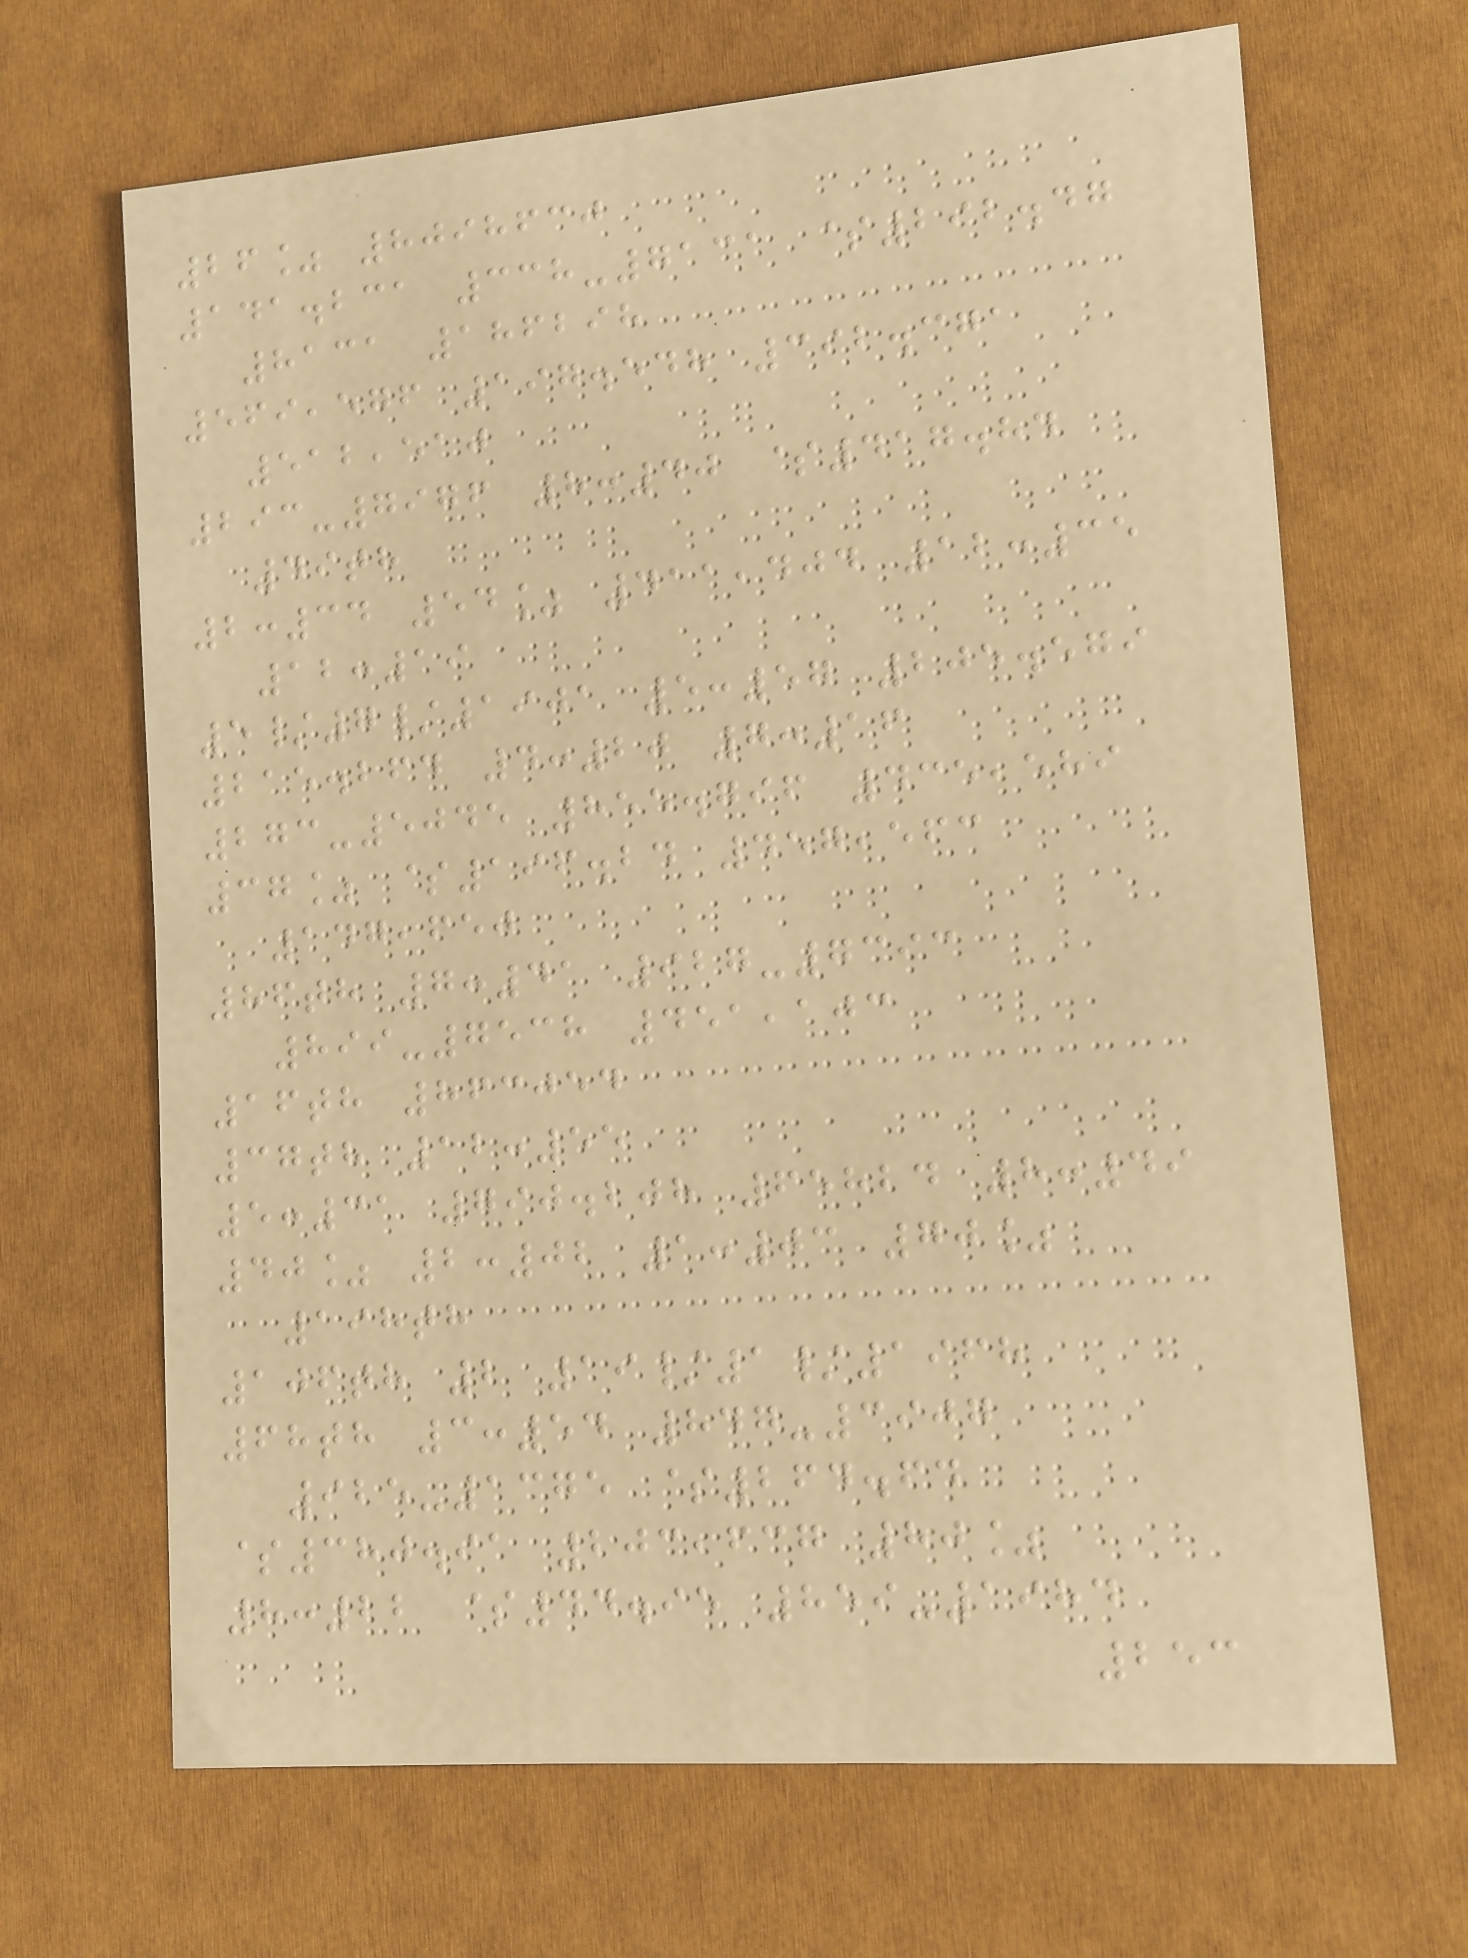26% 8098630
141.231 338-7131 $292.47
8131 186298
569,576 197.548 392.371
512,510
293-7976 8:40 $417.84
49th
2:34 54% 411,404 12:35
12:19
5/7/1901 5:57 205.579
215.264 4:20 7:16
273-5045 855.796 435,589
37% $196.24 457,563
147,650
86th 7:41 927-7393
899-7538 451,103
16th 863054
37th 12:55
5:31 790.208 65824 8:49
40% 2:02 1:03 70%
198th
106th 2 19/1/1968
68th 3:54 847-3907
925-1375 $264.64
$380.91 203,637 80%
8:22 $44.95 859-1984
253
